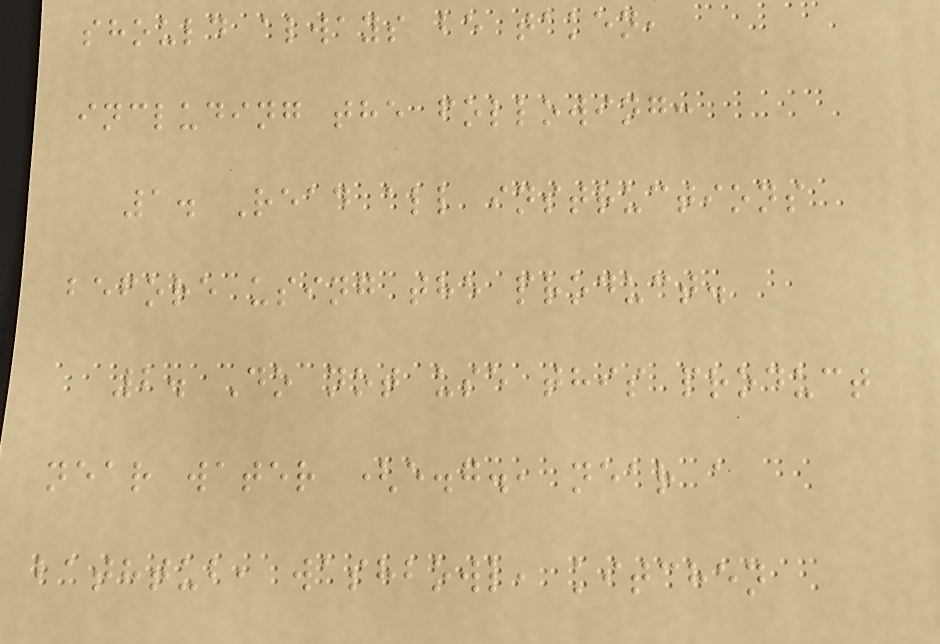should always be taken,
including the following:
1. Read all instructions
before using the product.
2. Do not use this product
near water (e.g., near a
bathtub, washbowl, kitchen
